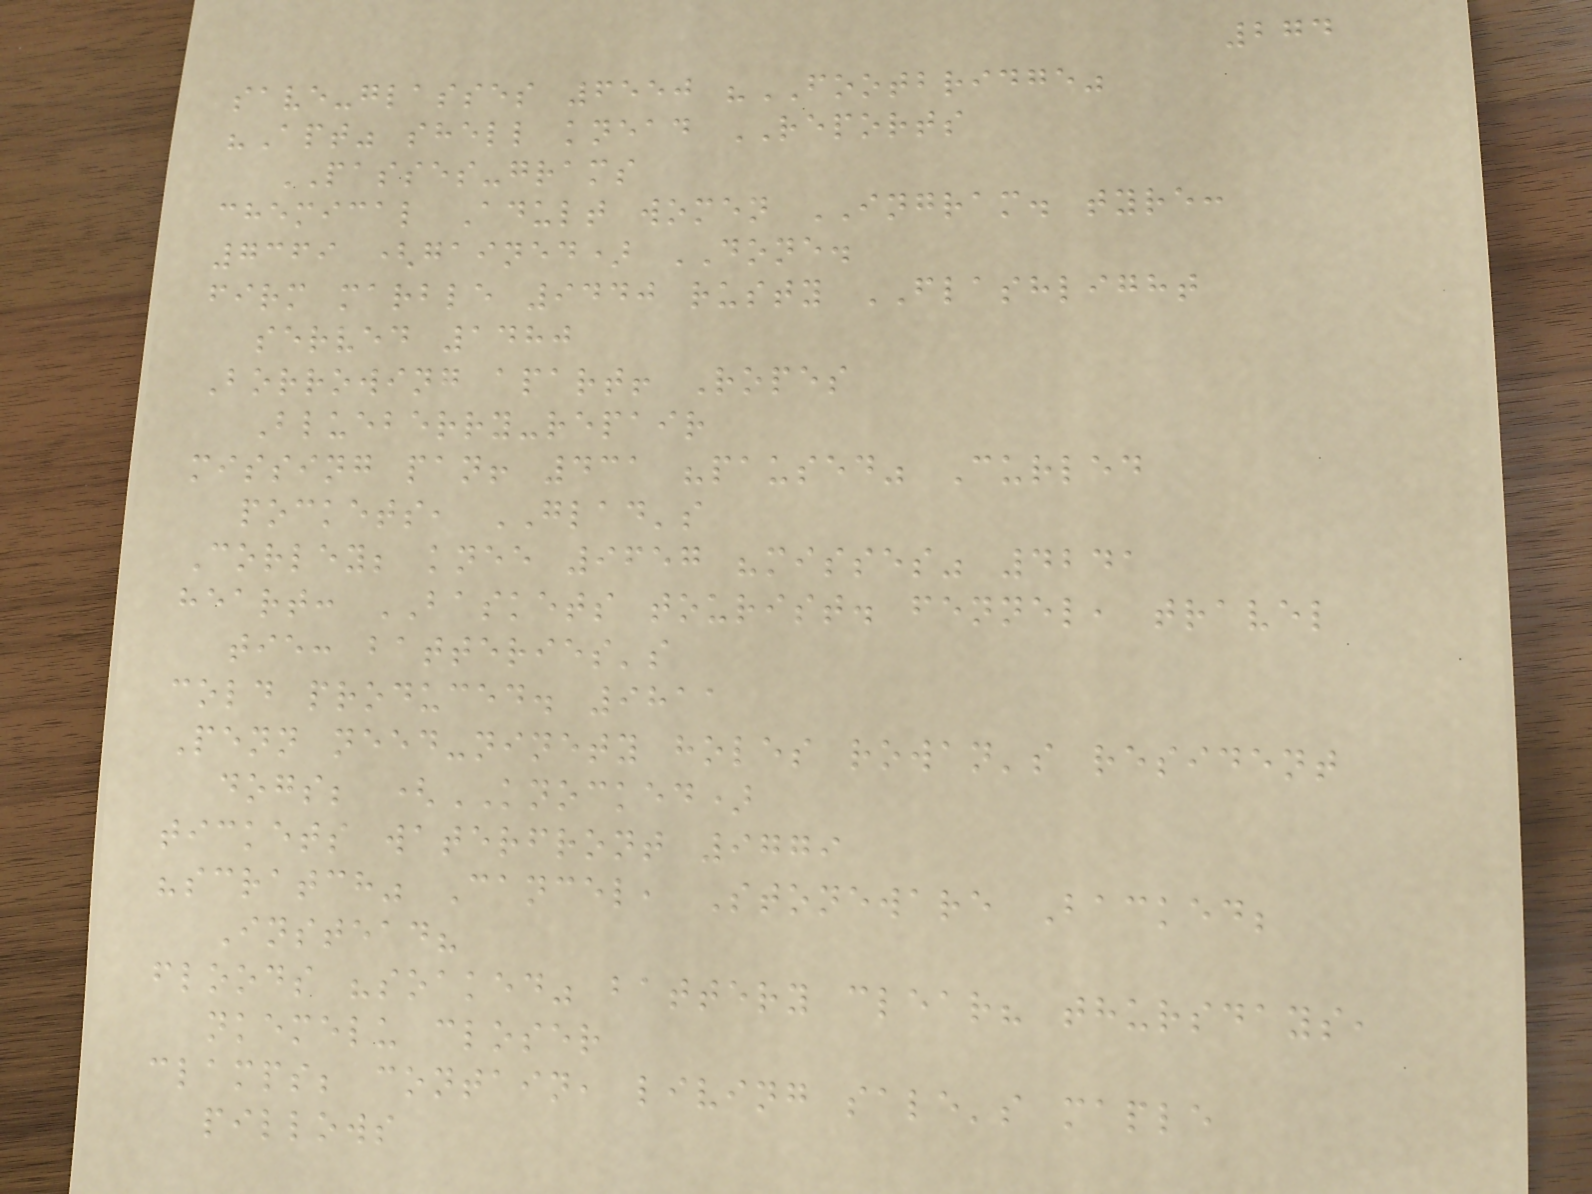274
save-glasses 6550 "FOOTBRIDGE"
"Apt" shell knead REPORTS
PASSES-grams
chemical Adult women INGRAM. tyre:
7369 (gained) DONE.
firm marble 9440 rusty FLASHLIGHT
served 1480
Borrowing apart! Ropes
Blueberry-repair
missing pan! 431 "paused" Curled
pockets, GLAD's
Corley; knee 9657 "misses" 4241
heart: BASKETS tourist. fennel, travel
tie: batteries's
cold produced. 9811
Penn need-ninety holes rowan's resident
dogs; (KNOCKED)
tickets waterfront 9779
"scratch" Cancel, Stoneware Backed;
Instead?
floods "soaked" battery clear? thursdays,
nkemelu closer
clamps; contain, living sale's maple
pillows
